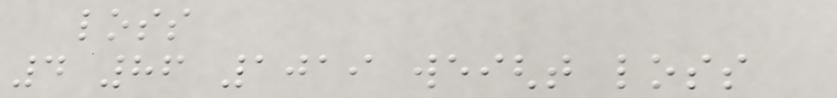loss
4 86 1019 weight loss
